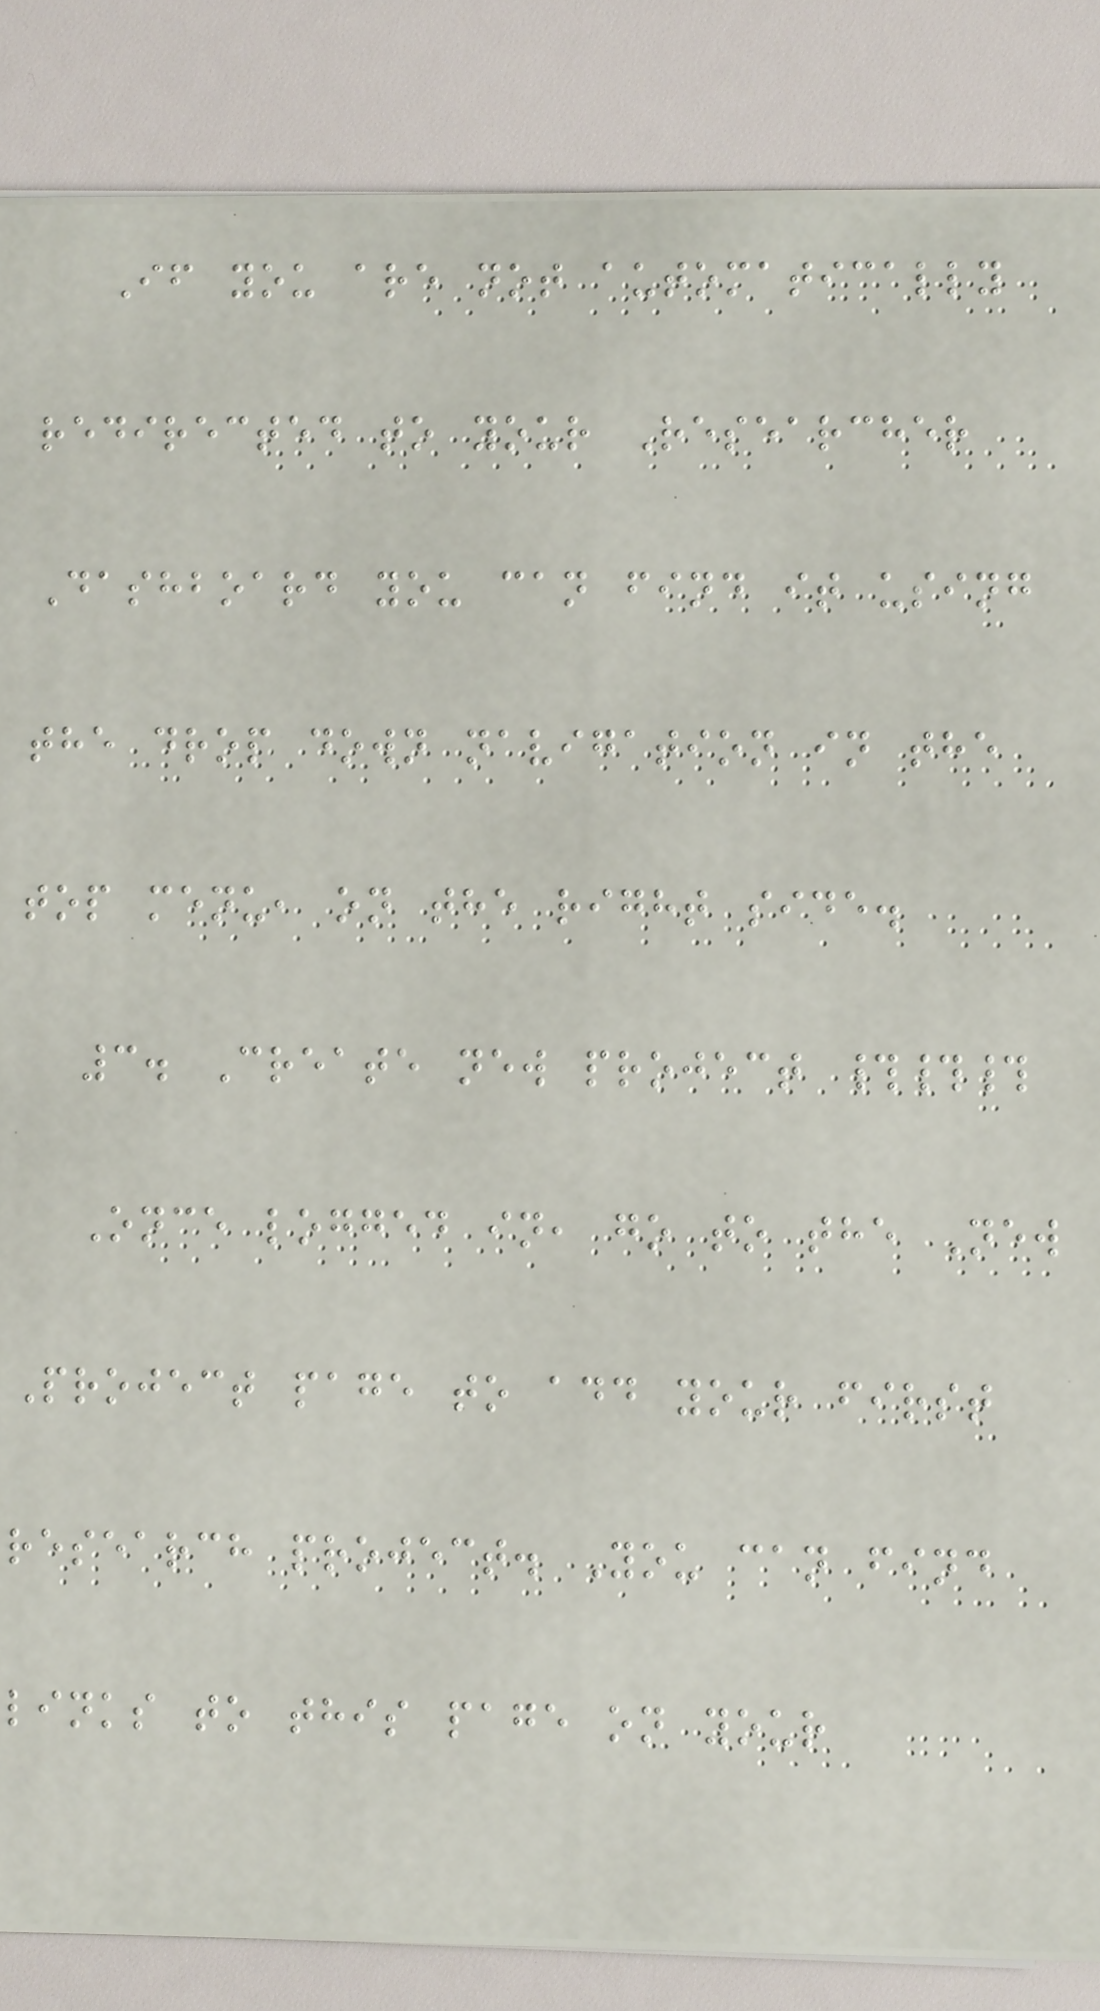If you are not automatically
redirected to your Researcher
Dashboard you can find it using
the drop down navigation in the
top menu, on the right side.
3. Create new project ###
Once logged in, go to the New
Project page to add your first
research project. You can find
links to this page on your
